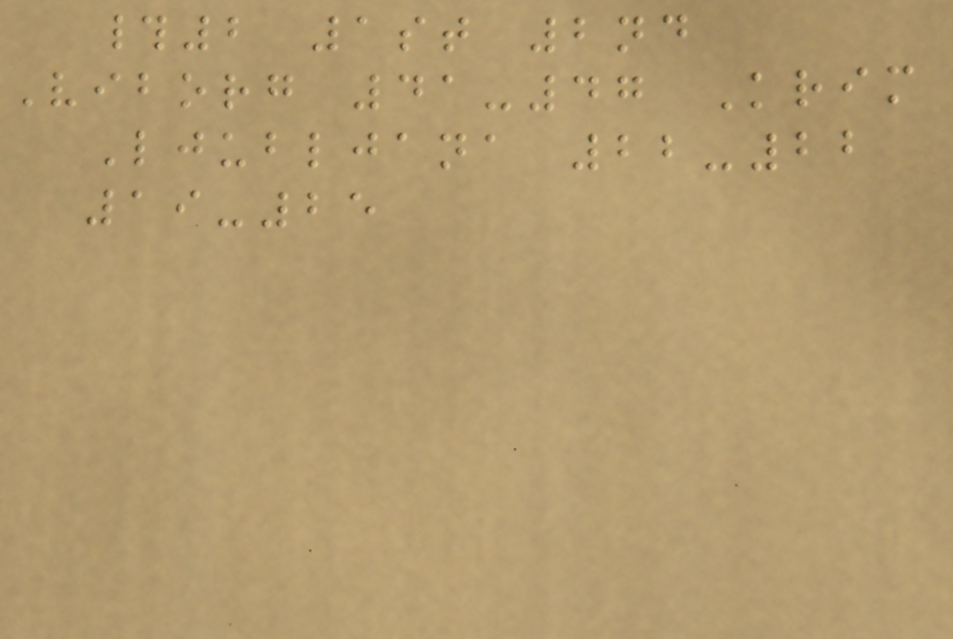#2 1st 2nd
Viborg 41-47 Krim
Ljubljana 22-22
19-25
